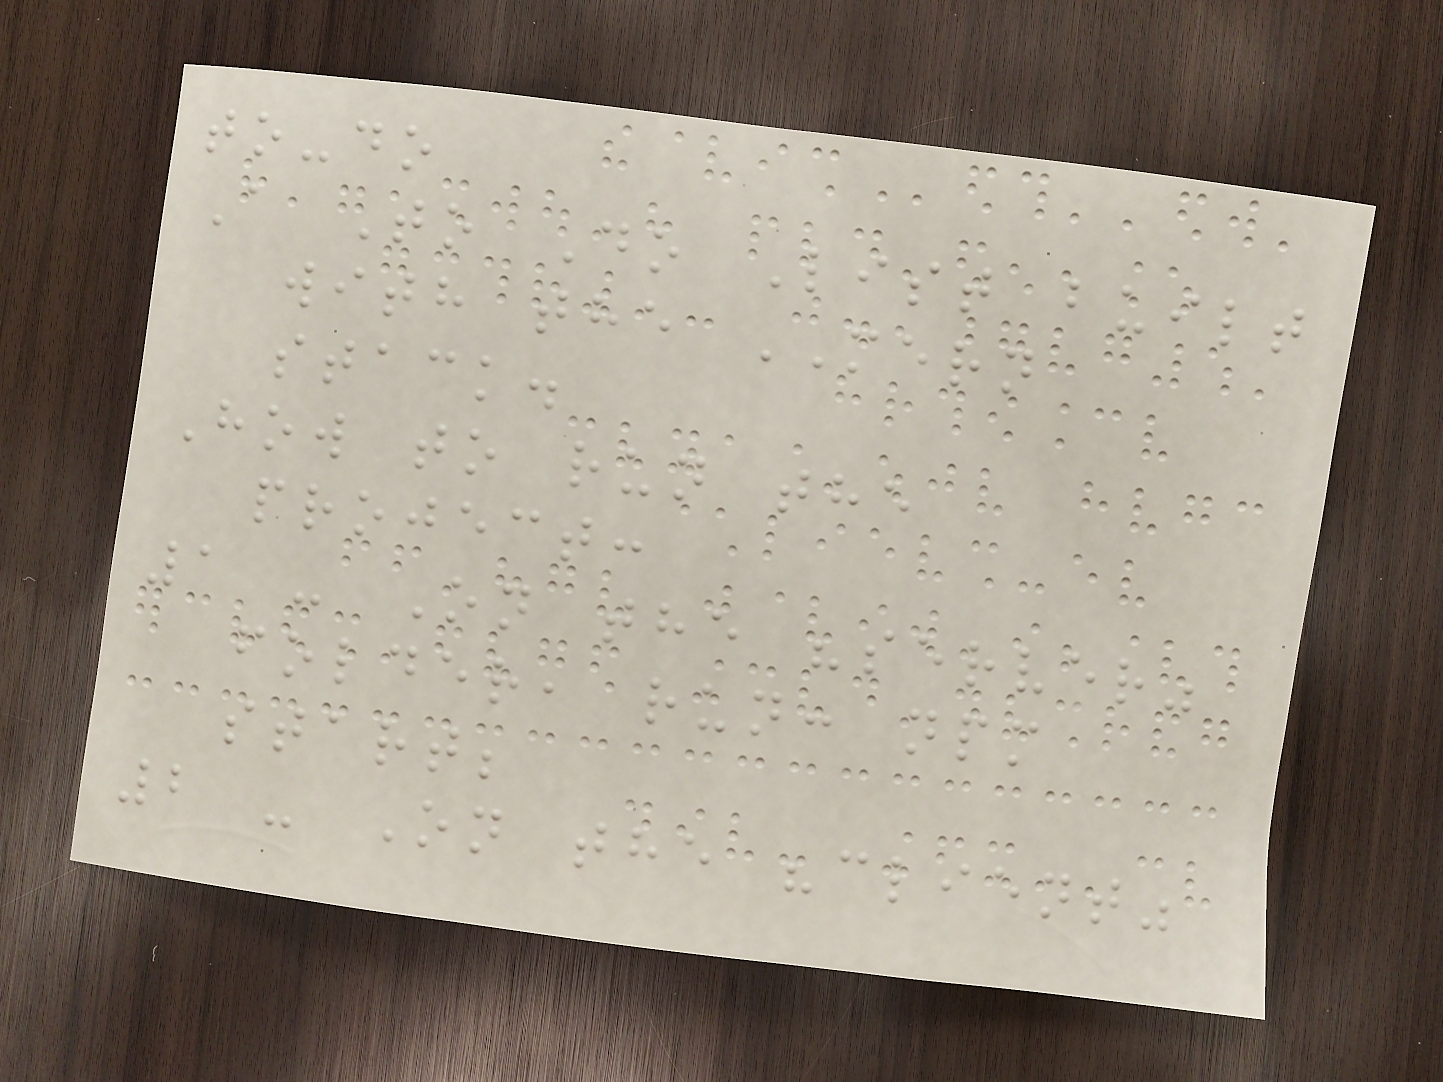to-do
A To Do List built
with the MERN
stack.
How to run the
project:
1 - On the "server"
folder, run: npm
start;
2 - On the "client"
